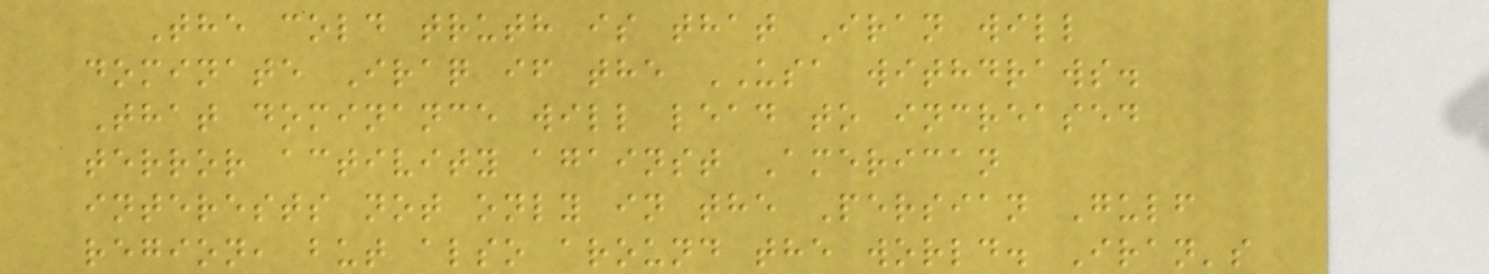The cold truth is that Iran will
dominate Iraq if the USA withdraws.
That dominance will lead to increased
terror activity against American
interests not only in the Persian Gulf
region, but also around the world. Iran's
